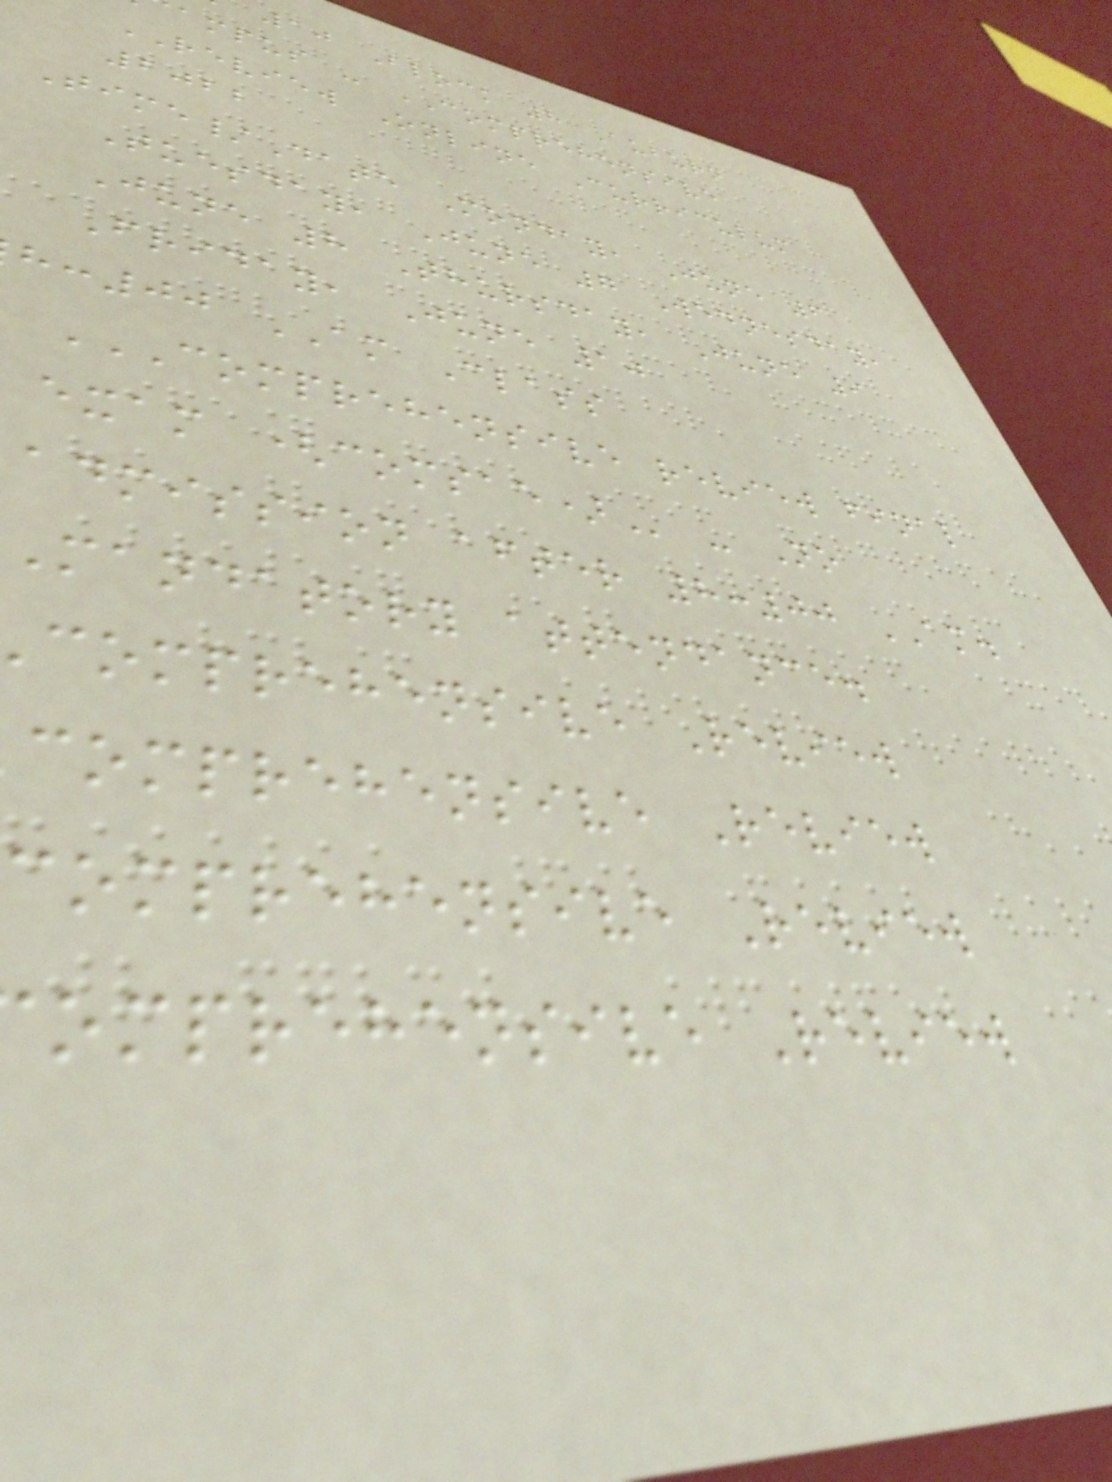10 Block 8 Auburn
ampus - COMPREHENSIVE
REVIEW Online Curriculum
2022
Time/Date Monday, June 6
Tuesday, June 7 Wednesday,
June 8 Thursday, June 9
Friday, June 10
:00 AM Class
COMPREHENSIVE REVIEW FINAL
admission after 8:00 AM.
Mandatory attendance.
comprehensive Review
comprehensive Review
comprehensive Review
omprehensive Review
